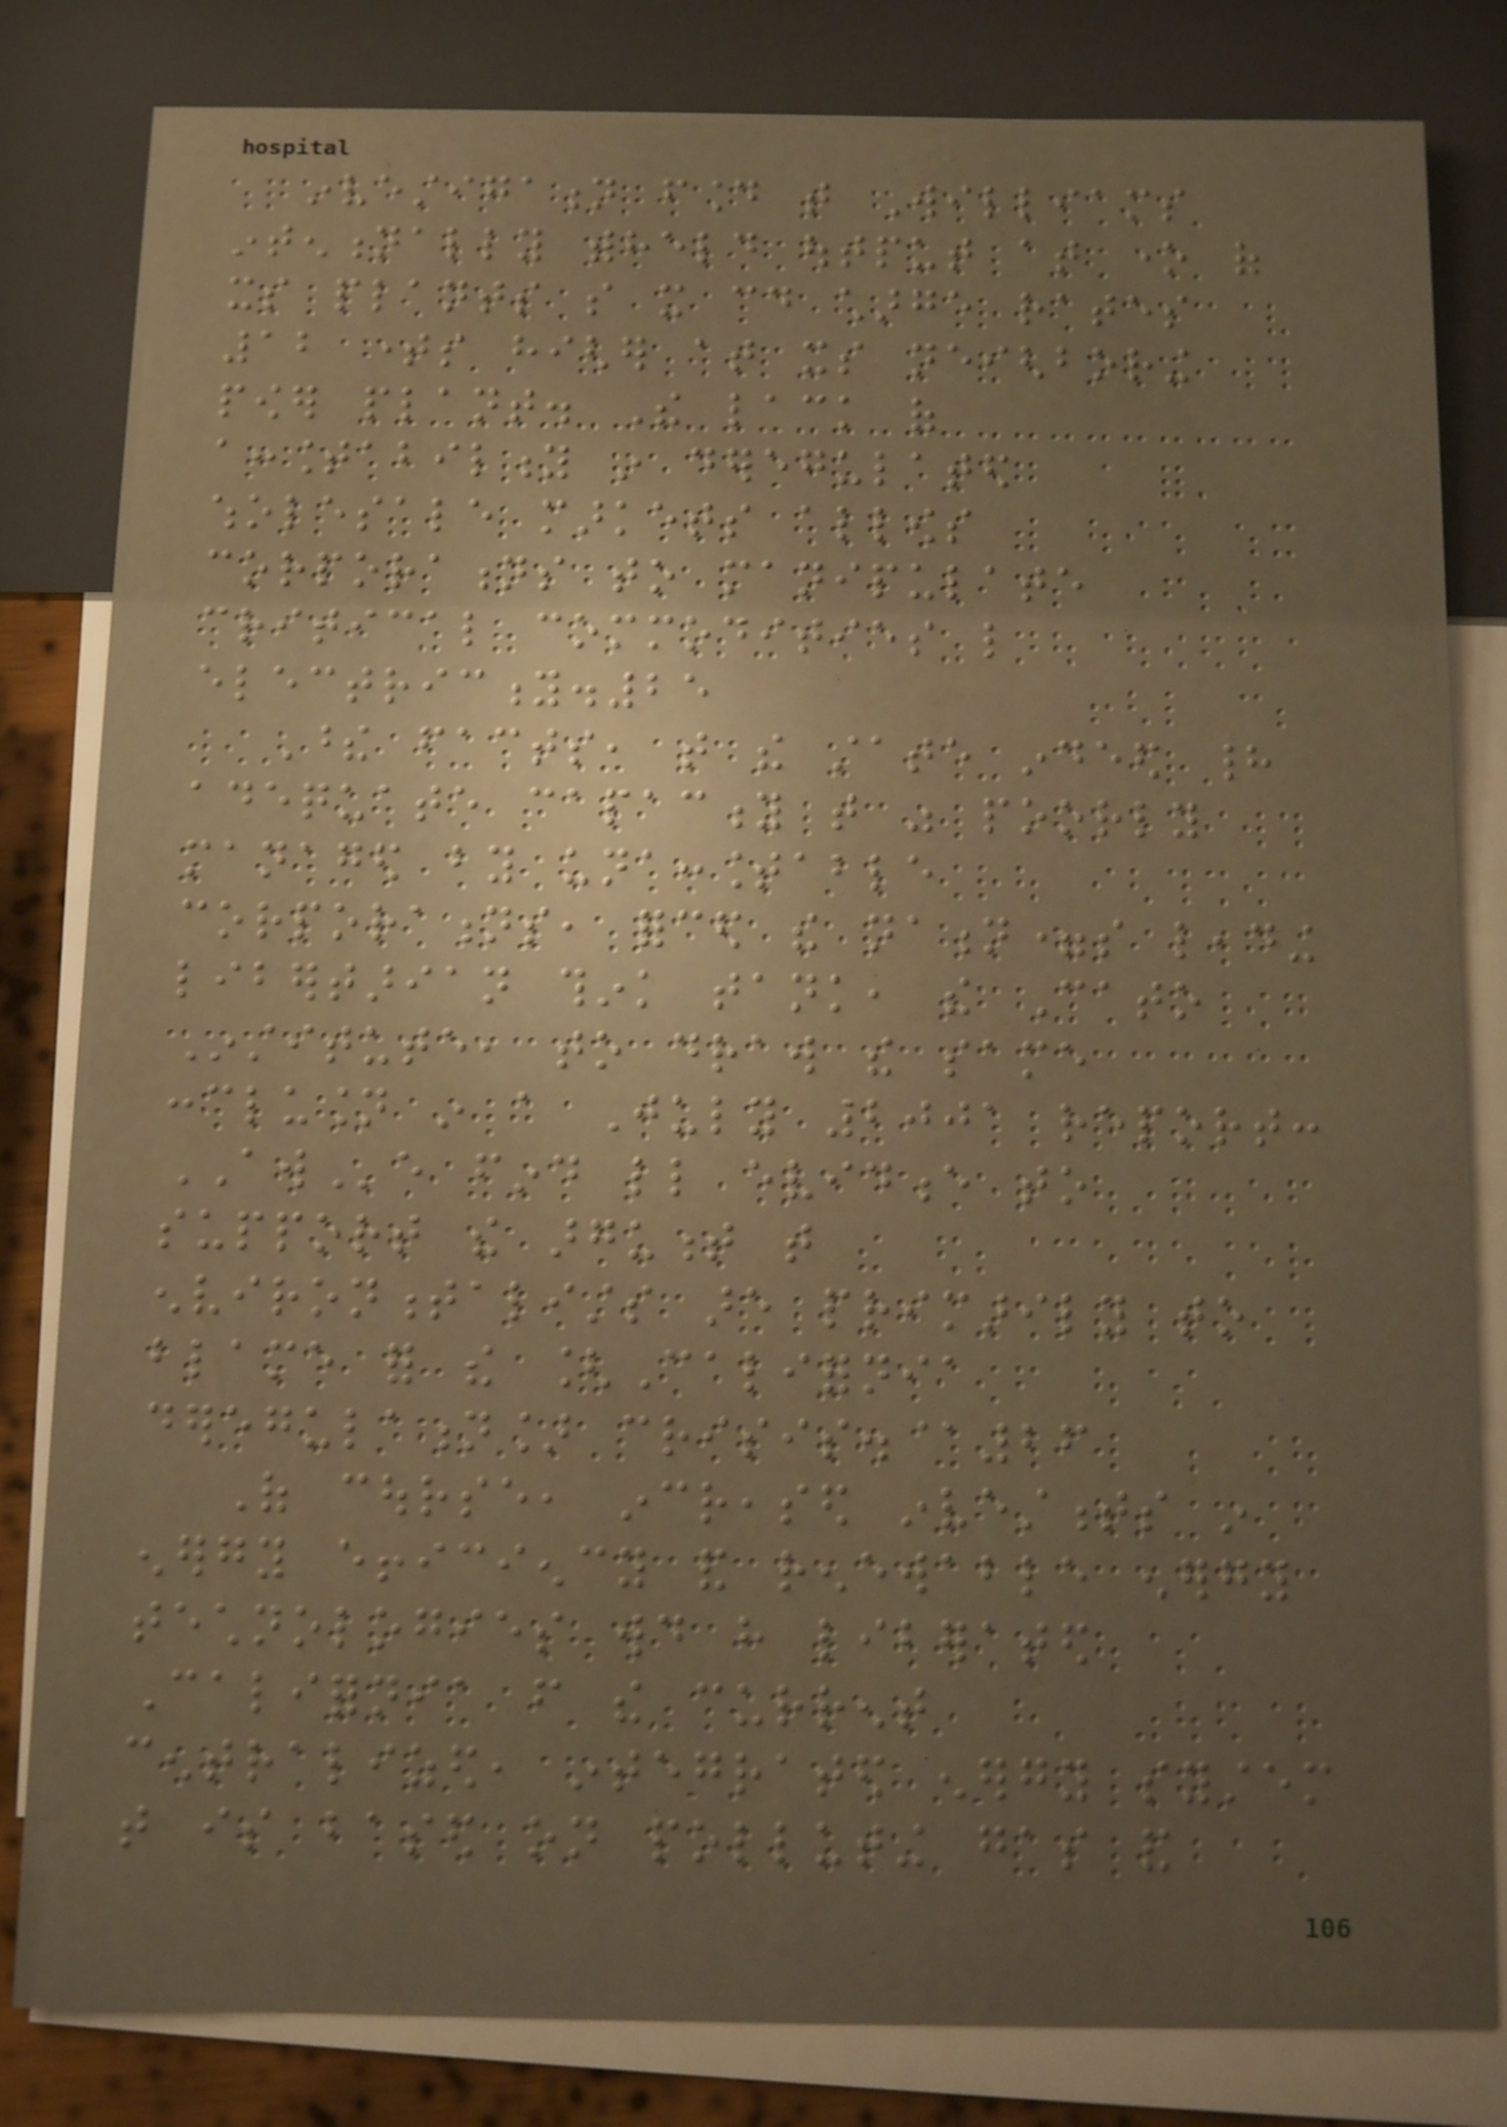investigation found that Williams
intentionally withheld output at one of
its plants so it could charge rates
12 times higher at its neighboring
power plant. The lack of
accountability in deregulated
wholesale markets allows
corporations to manipulate
critical commodities like
electricity.25
These facts, that the state indeed had
adequate capacity that was poorly
managed by unaccountable
corporations, forced the nation=s leading
libertarian think tank, the Cato
Institute, to draw the same
conclusion in a July 2001 report:
AWe find little evidence to
support the argument that
environmentalists are primarily to
blame for the [California
deregulation] crisis.@26
Of course, increased investments in
energy efficiency and renewable energy
technologies would have liberated
California from the current
centralized, integrated energy system
that is based on polluting gas and
